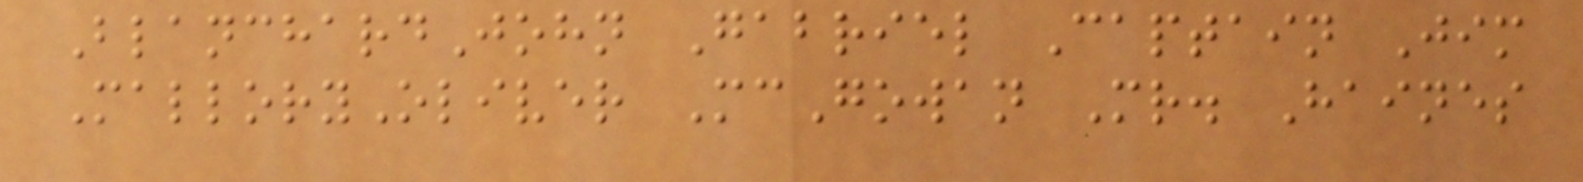BlanchardJohn Gabriel Captain Jim
MalloryOliver McGowan Mr. Haines
